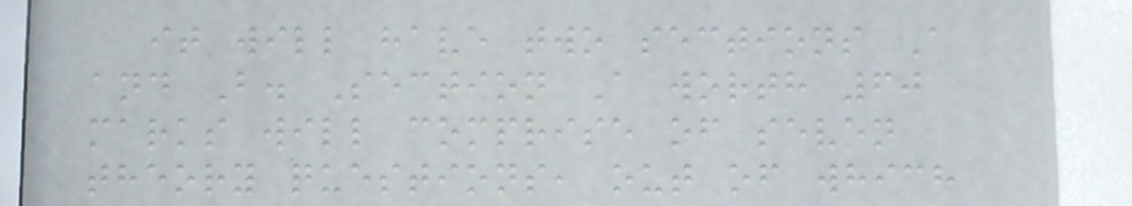it will have two sections A
and B. Section A worth 60
marks will comprise of seven
theory questions, out of which
